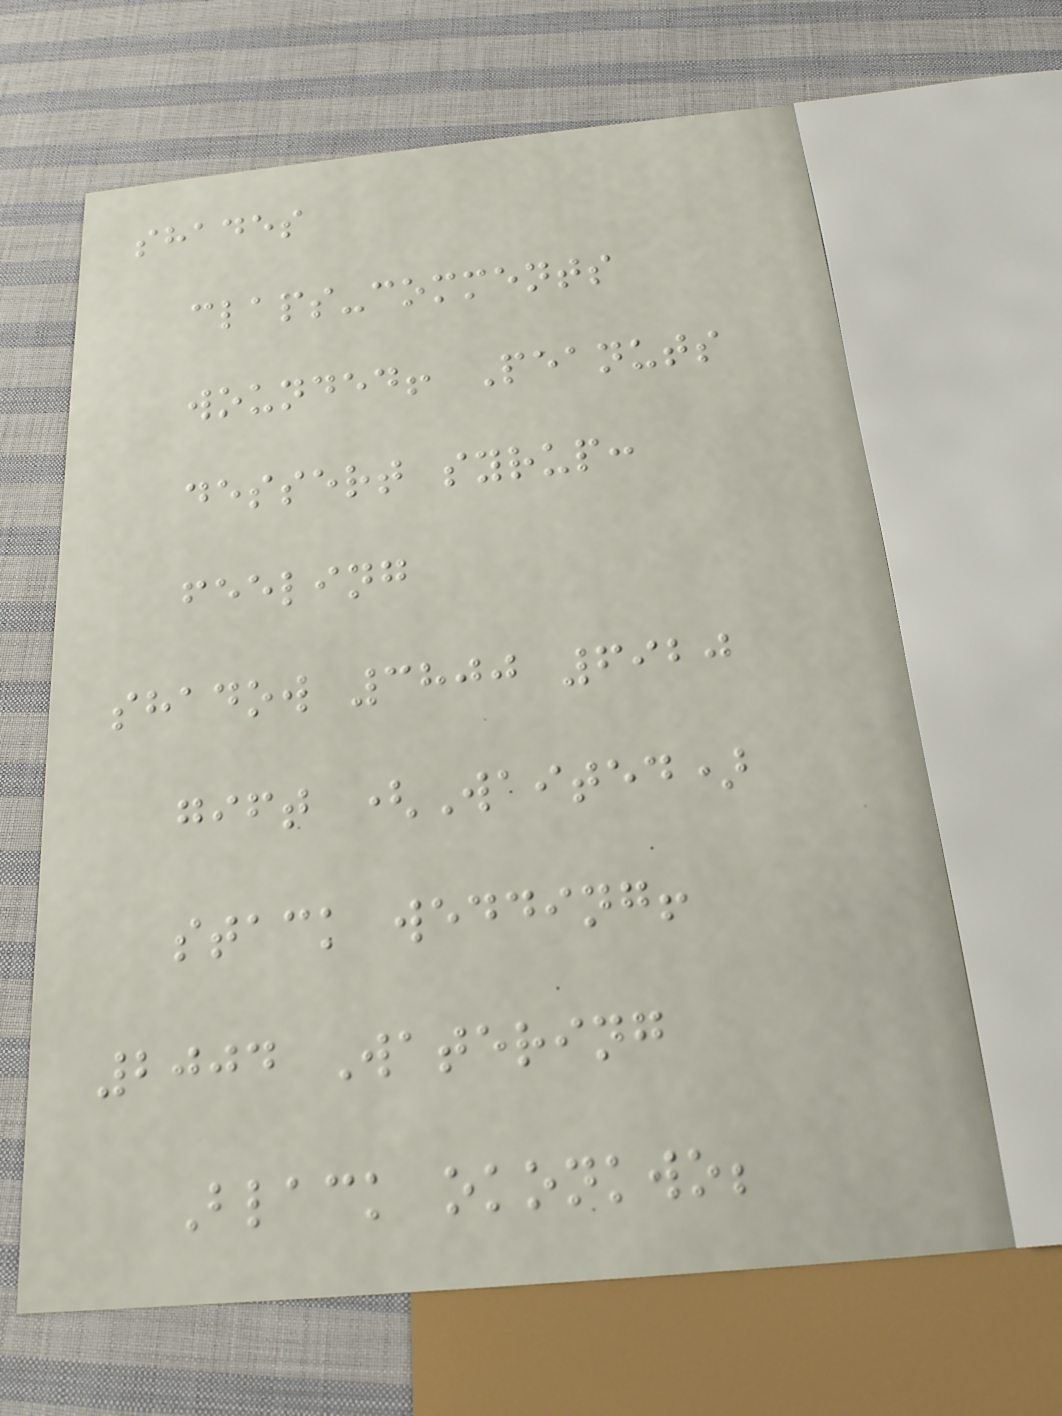shades
claps-comments
wounded! Peanuts
dessert syrup:
feeling
shadow 3800 6920
gift (Waited)
stack wedding!
2004 Watering
Black okonkwo;
